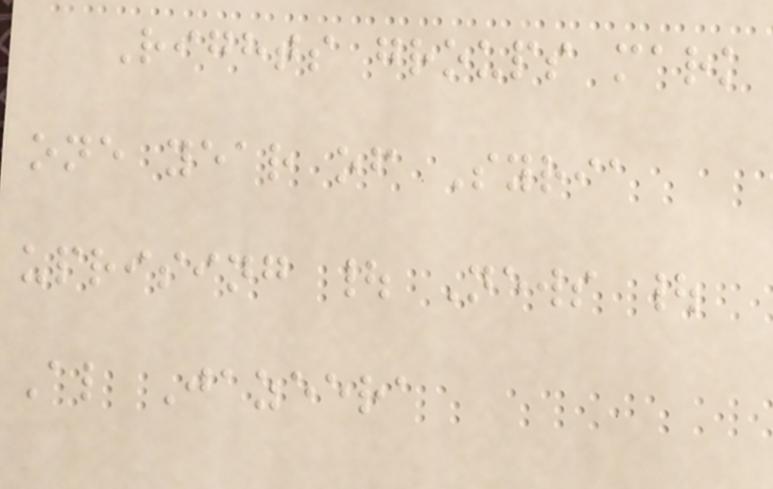Rights groups mark
one year of Syria
uprising | News |
Al Jazeera
